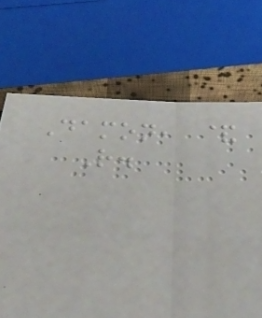Damon, &
R.
